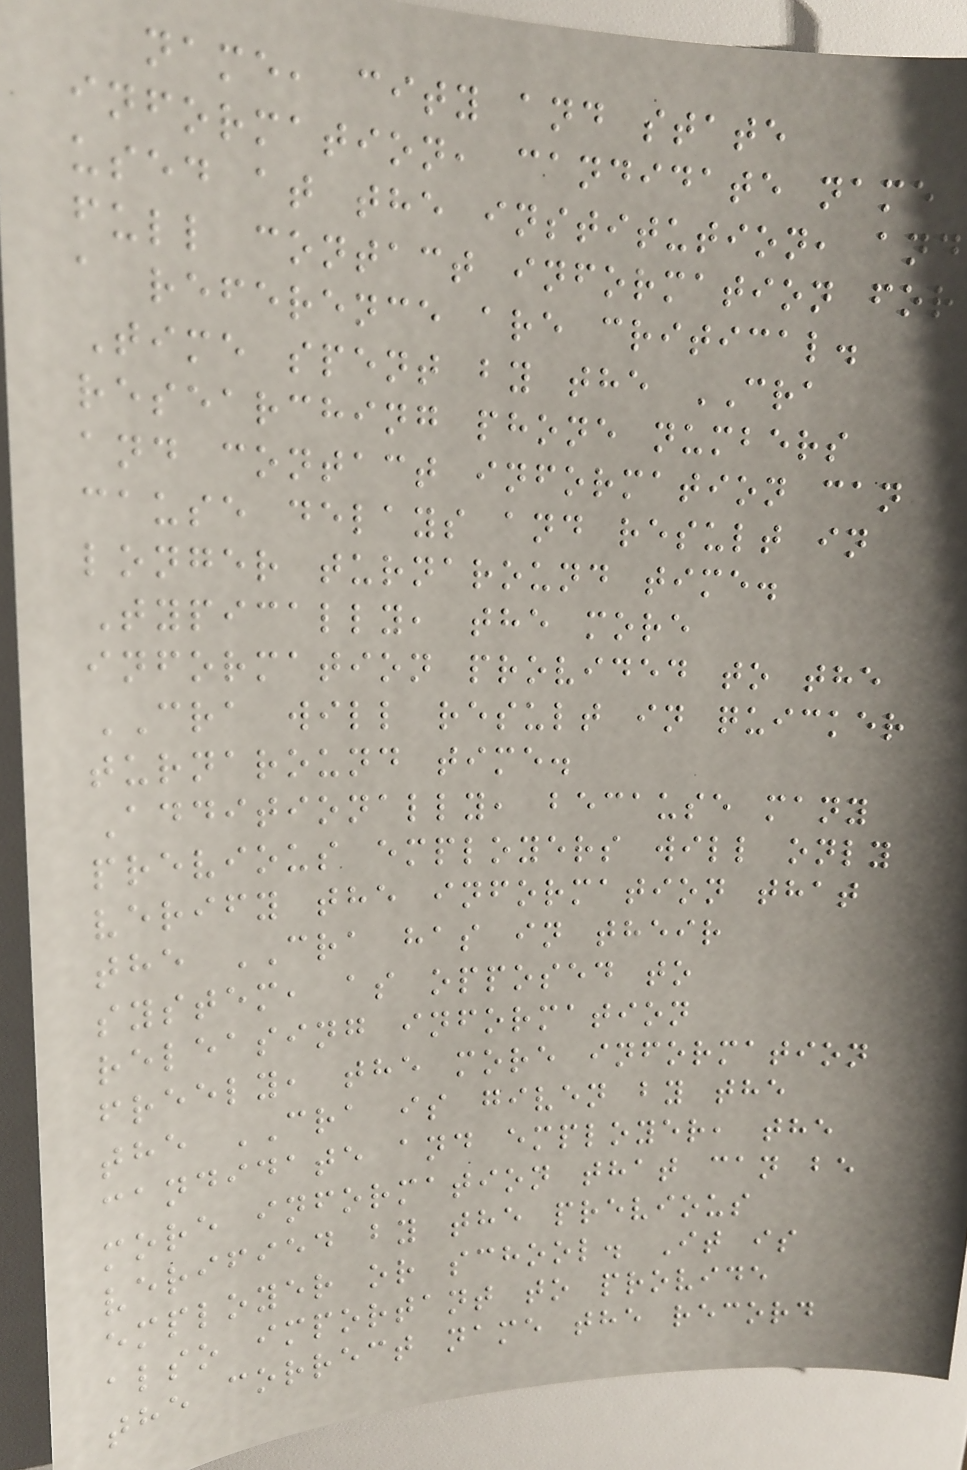name, city and state
information, candidate name
used at the institution, and
full contact information for
a reference are critical.
Time spent by the CRA
researching phone numbers
and contact information can
cause delays and result in
longer turnaround time.
Typically, the more
information provided to the
CRA will result in quicker
turnaround time.
Additionally, because many
previous employers will only
verify the information that
the CRA has in their
system, as opposed to
releasing information
freely, the more information
the CRA is given by the
candidate and employer, the
more information that can be
verified by the previous
employer or school. It is
also important to provide
the correct name the record
